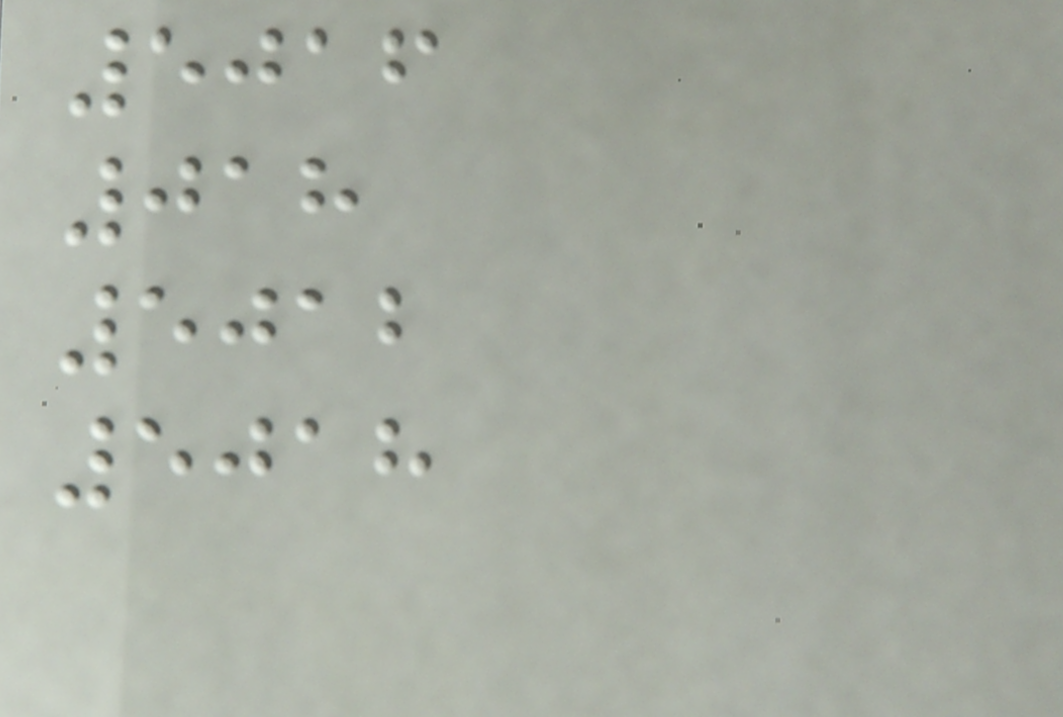5016
018
5012
5018
